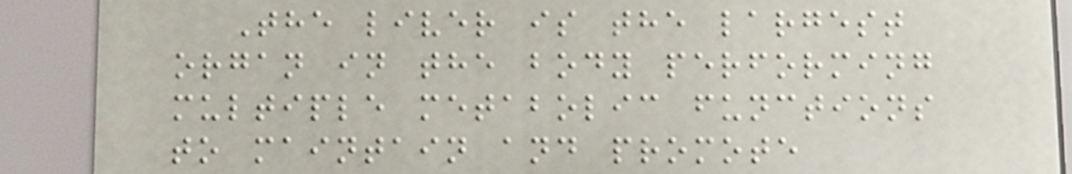The liver is the largest
organ in the body performing
multiple metabolic functions
to maintain and promote
